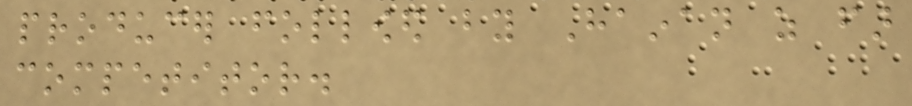producer followed by Hainan as far
competitor.
